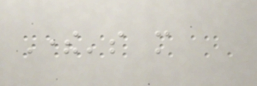There's more
